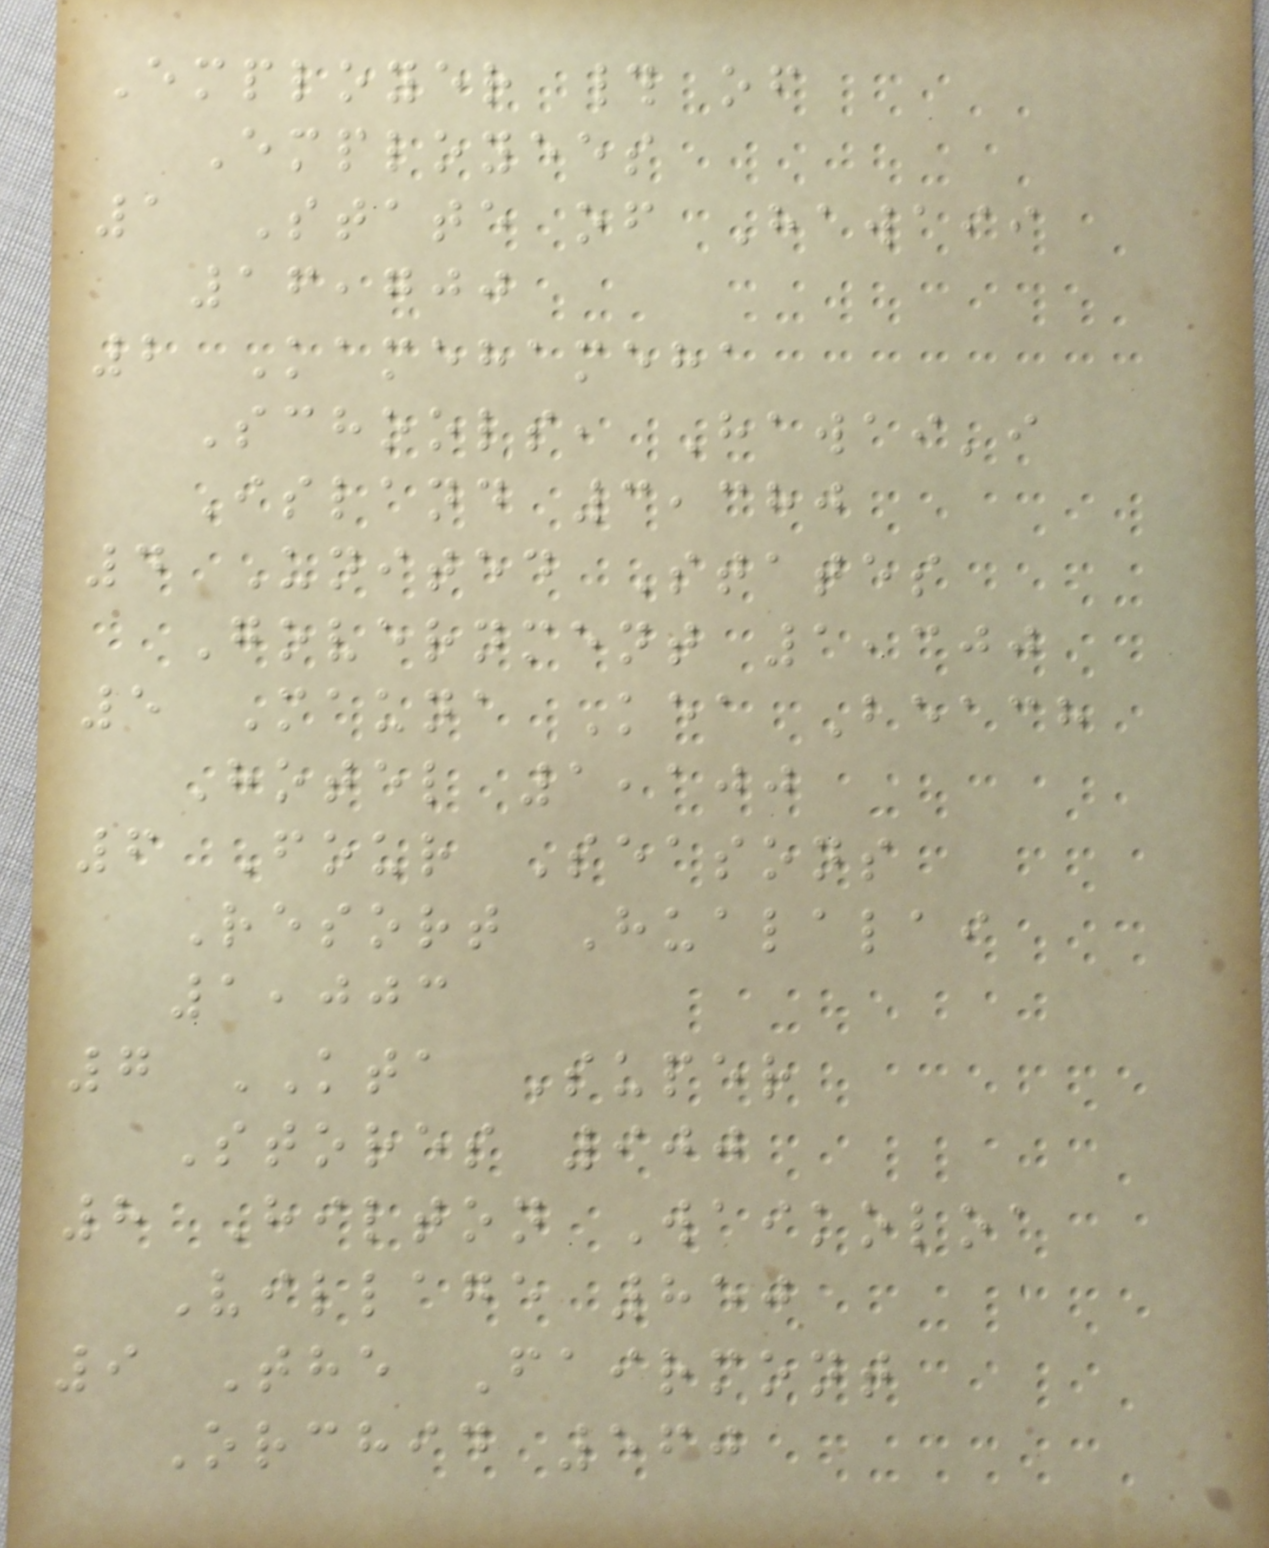Employer # of
Employees
1 State of Hawaii
16,700
2 Kamehameha
Schools, Hawai'i
Island 3,380
4 United States
Government 1,300
5 Mauna Kea Beach
Hotel 1,100
6 Four Seasons
Resort Hualalai
1,003
7 KTA Super
Stores 900
8 Hilton Waikoloa
Village 850
9 The Fairmont
Orchid 560
